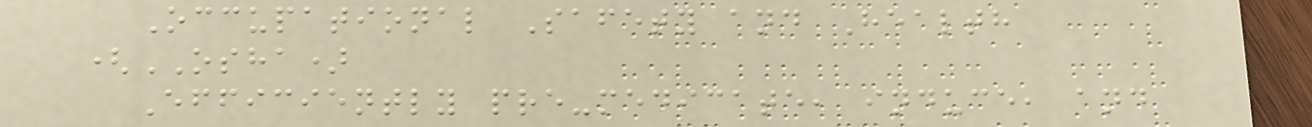Occupational Safety and Health
(OSHA)
Efficiently pre-medicate, induce, and
